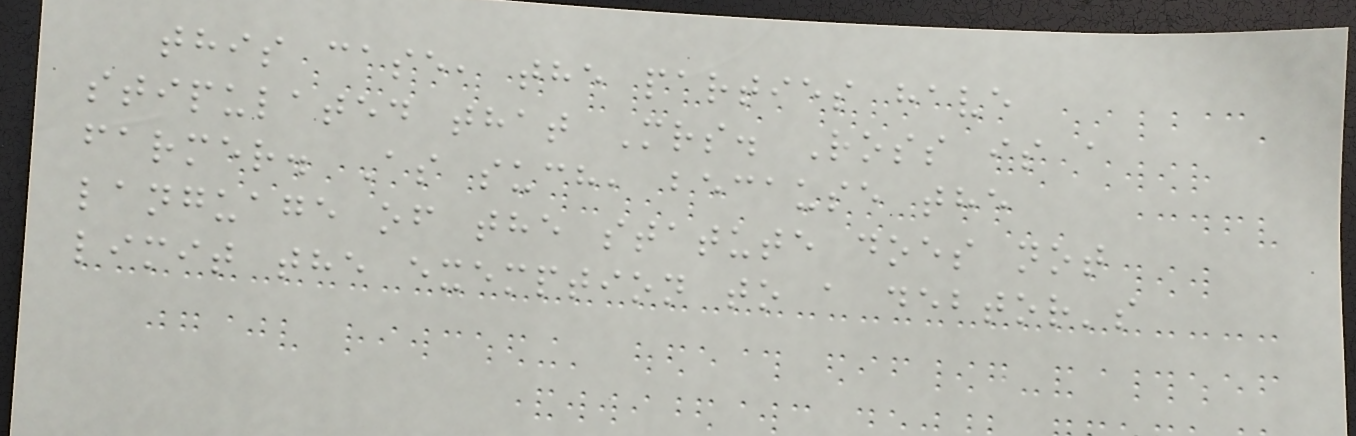this case, the parties have
stipulated that Mrs. Ross is a
farmer. As such, because the
language of the statute does not
limit the exemption to a debtor's
